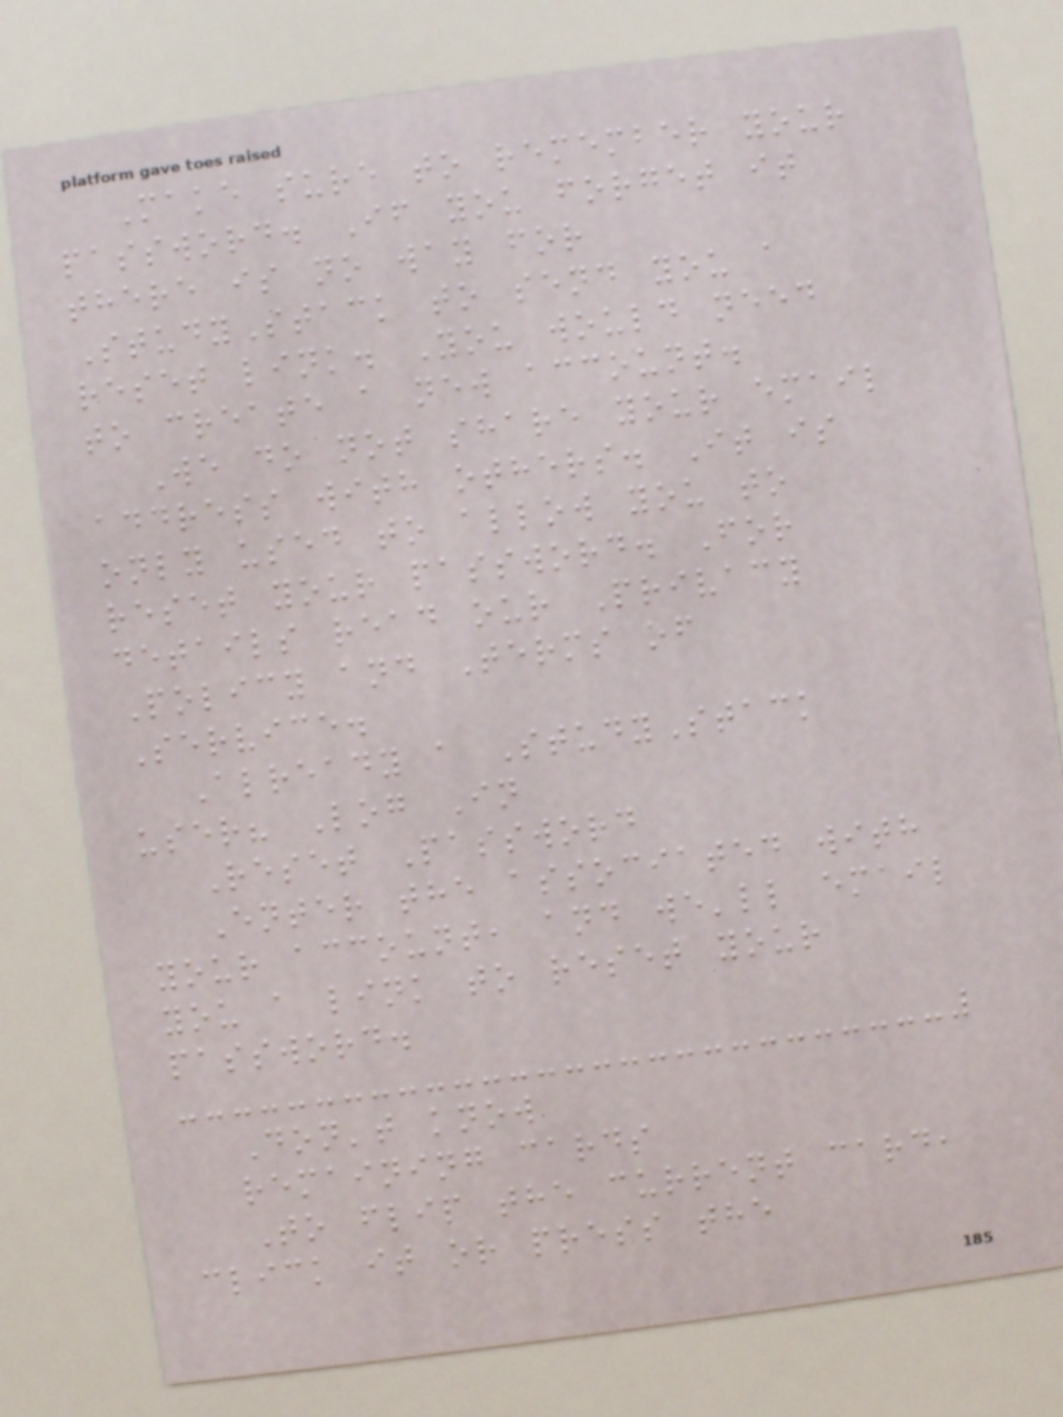Make sure to remember your
password. If you forget it
there is no way for
StudyStack to send you a
reset link. You would need
to create a new account.
We do not share your email
address with others. It is
only used to allow you to
reset your password. For
details read our Privacy
Policy and Terms of
Service.
Already a StudyStack
user? Log In
Reset Password
Enter the associated with
your account, and we'll email
you a link to reset your
password.
Don't know
remaining cards
To flip the current card,
click it or press the
